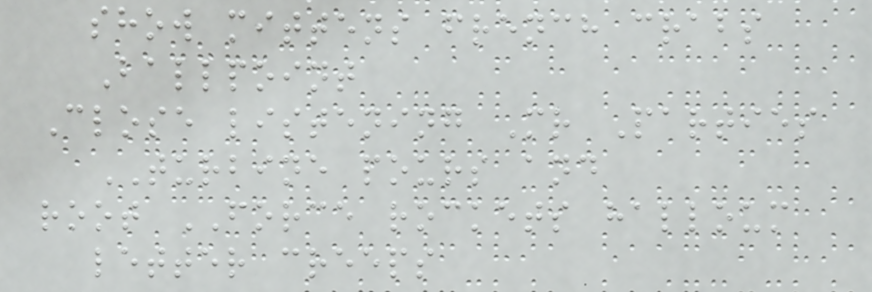show mittens french crabs
Ballpoint
Close listening Mr Parties
TURBINE pours and
root FORCE rockets halloum
letter creeps
